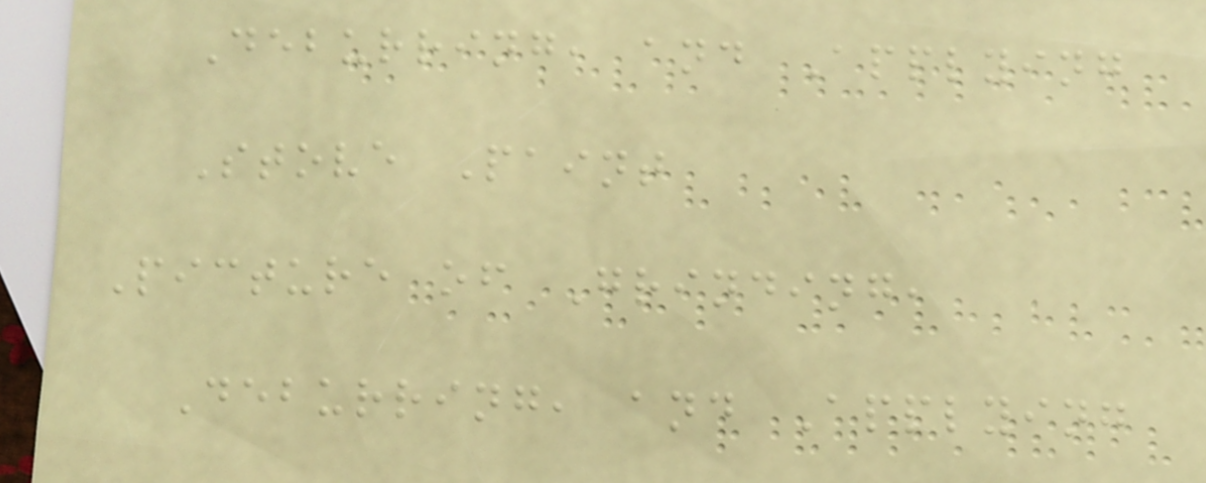Deburring, and Applying
Stove Paint
Picture of Grinding,
Deburring, and Applying
